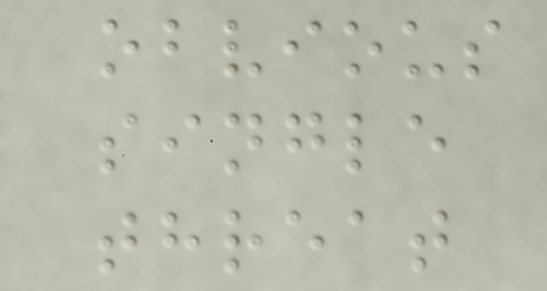obvious
single
threat
